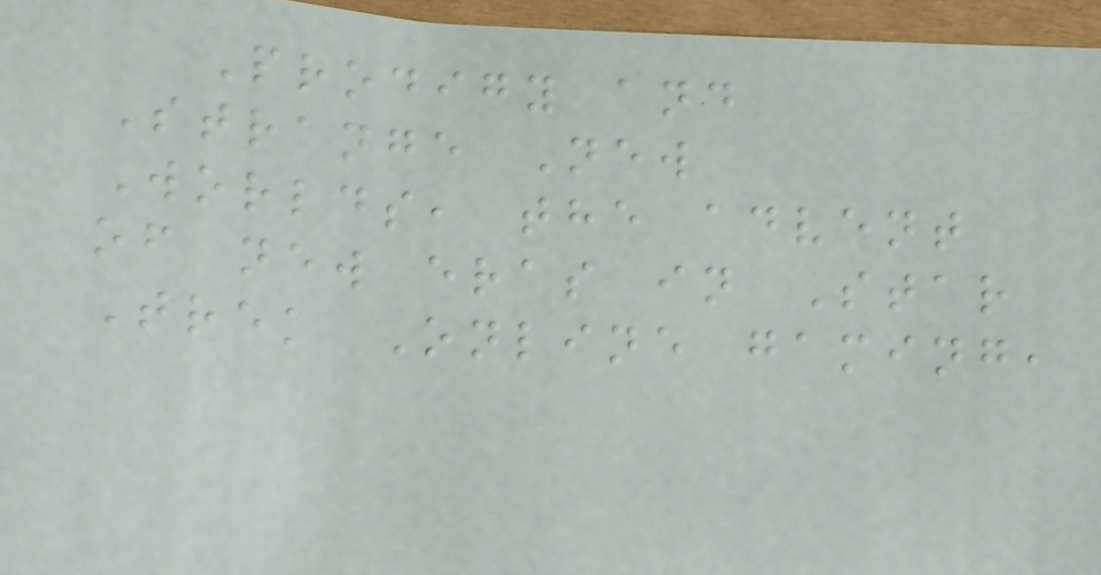Prodigy and
Strange New
Worlds, the advent
of new eras in Star
Trek Online gaming,
